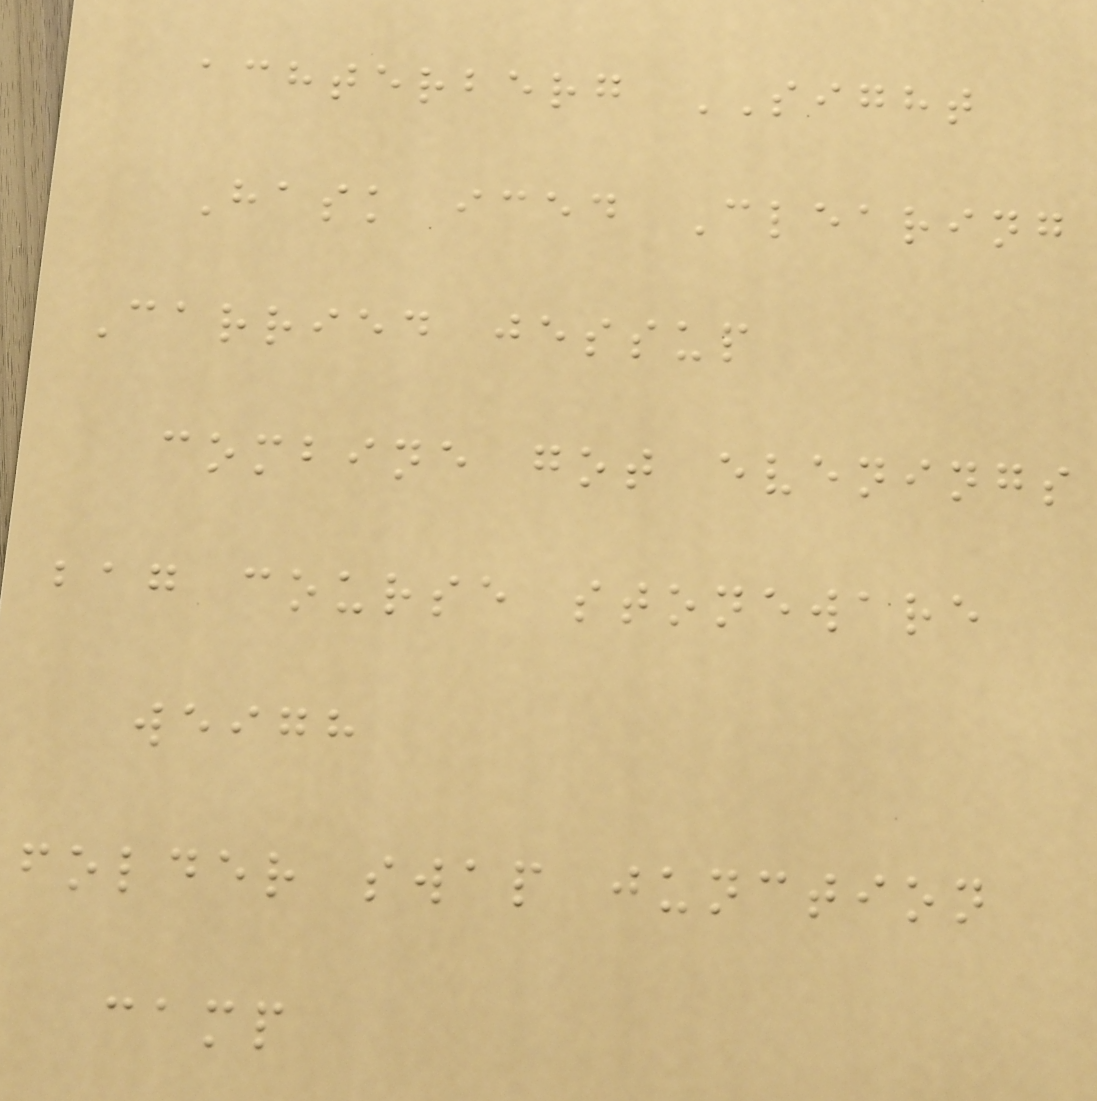achterberg SIGHT
Hask iced Clearing
Carried jessup
combine got evenings
bag course stoneware
weigh
folder swap junction
camp
